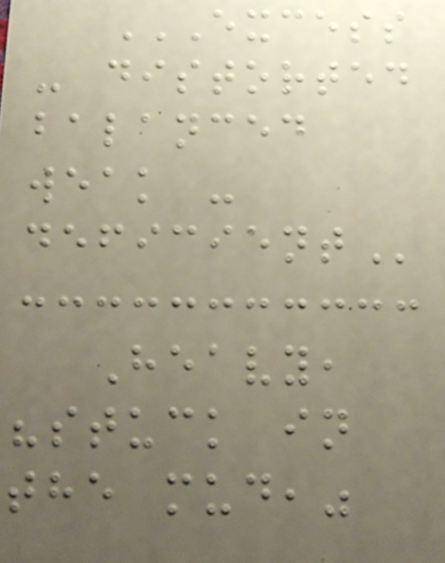EXCESS
- DISTORTED
BALANCED
WEAK -
DEFICIENT
Heavy,
"stuck in
the mud,"
